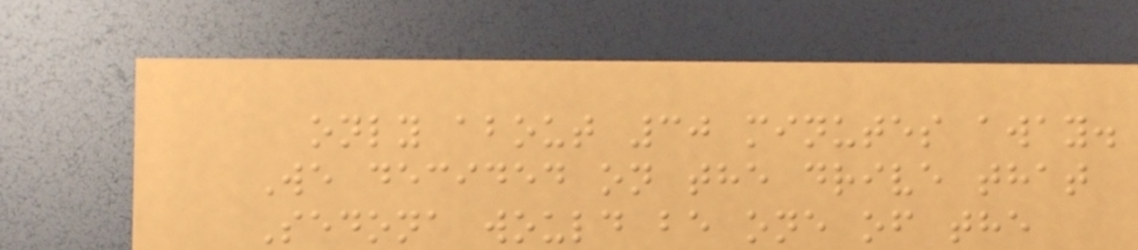only about 30 minutes away.
We decided on the drive that
Sedona would be one of the
